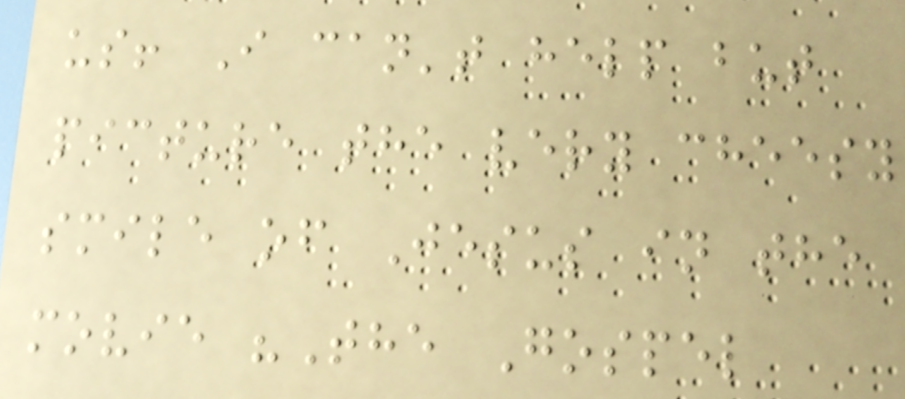us! I can't help but
picture the very cheesy
smile of Jesus in the
movie "The Gospel
